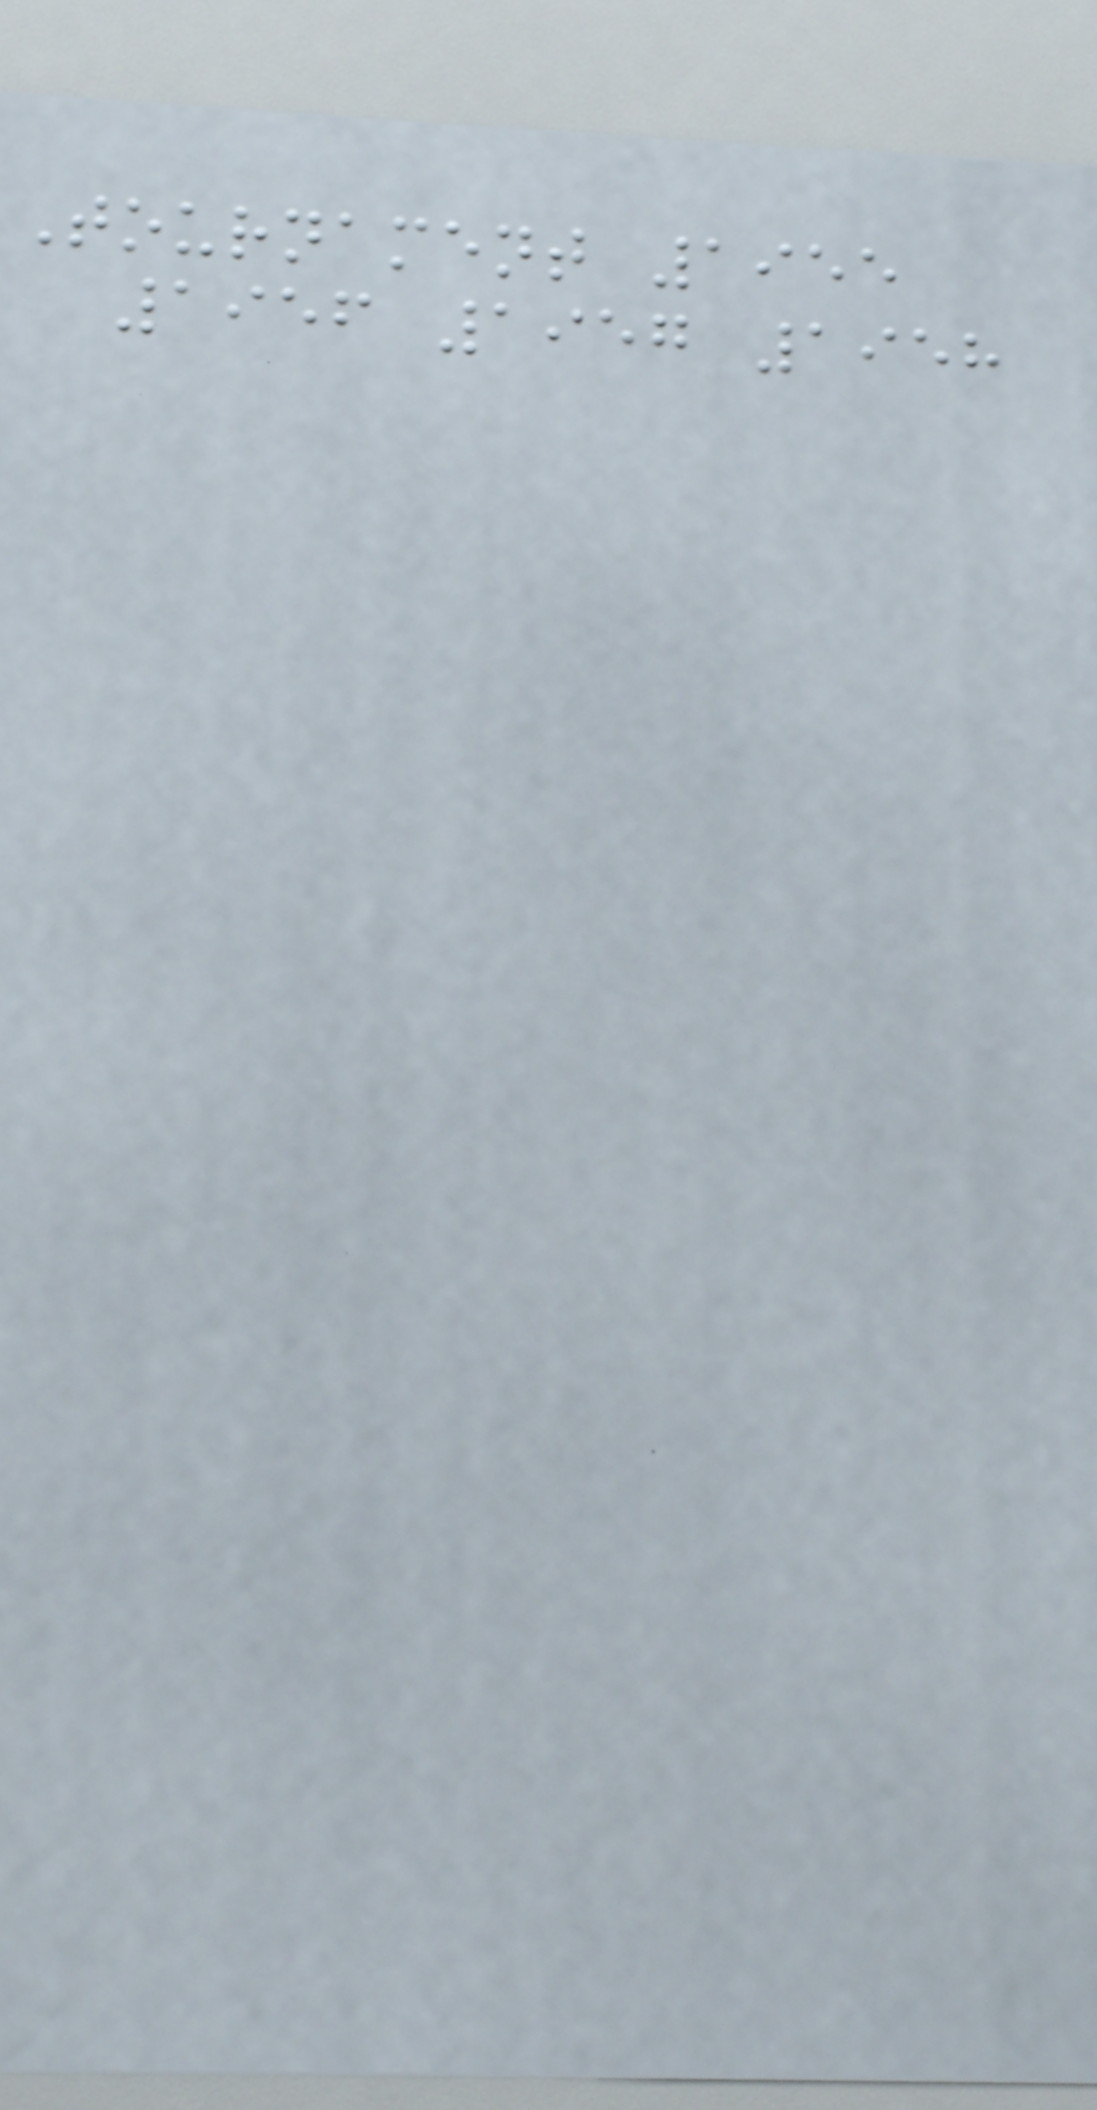Tournament 1955
1956 1957 1958
